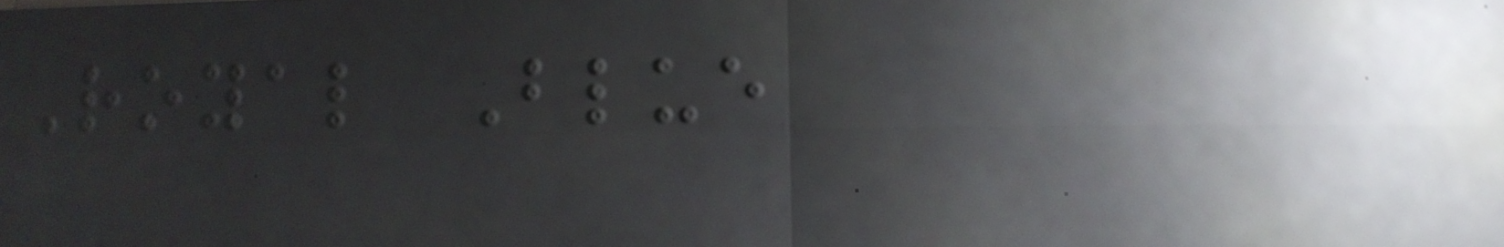Royal Blue
